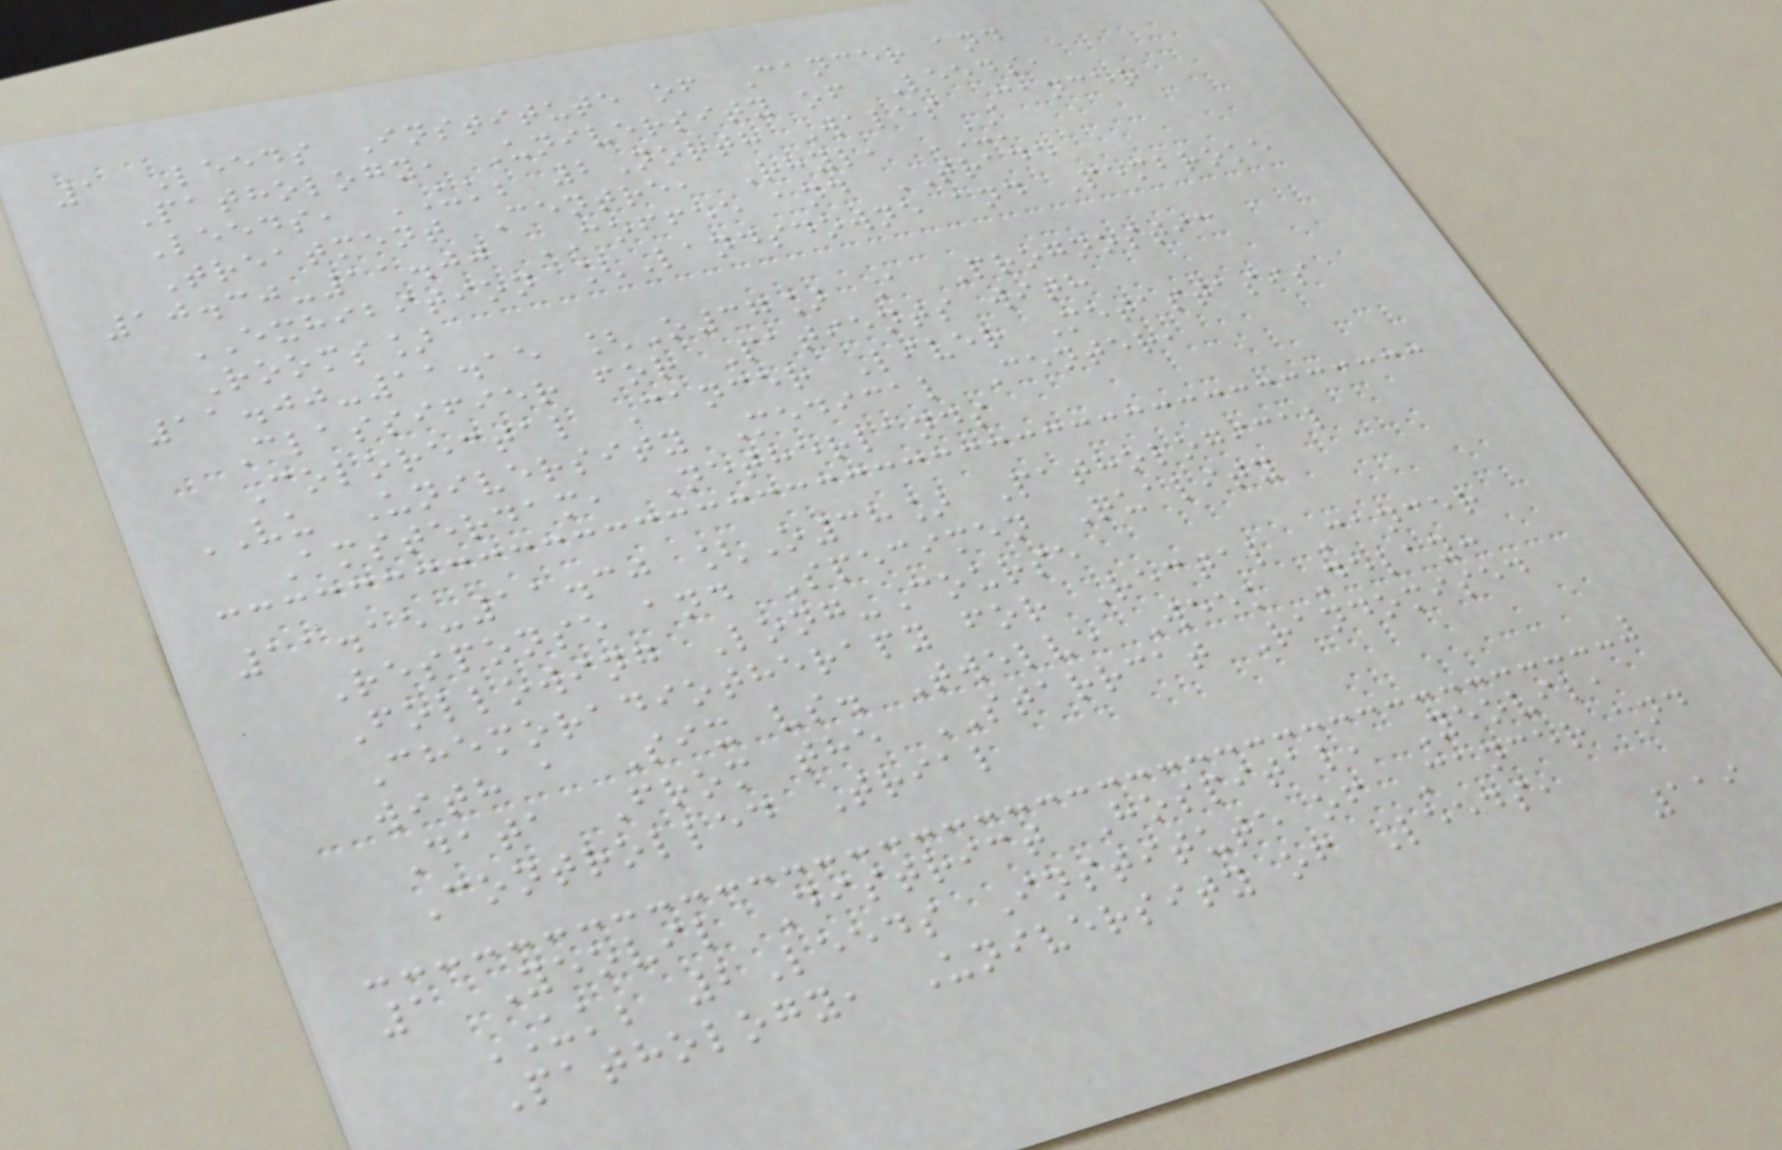1 Leeds Institute of Cancer and
Pathology, University of Leeds,
Leeds, UK; 2North Wales Cancer
Treatment Centre, Rhyl, UK
10.30-11.00 COFFEE and TRADE
EXHIBITION [Landsdowne and Pembroke
Rooms]
11.00-11.15 [O37] A Prognostic
Classifier for Patients with
Colorectal Cancer Liver Metastasis
VU University Medical Center,
Amsterdam, Netherlands
11.15-11.30 [O38] Pathological
Response and Specimen Quality
Following Long-Course
Chemoradiotherapy for Rectal Cancer
with a Six vs. Twelve Week Delay:
Data From the STARRCAT Randomised
Controlled Trial
1 Yeovil District Hospital, Yeovil,
UK; 2Leeds Institute of Cancer and
Pathology, University of Leeds,
119
